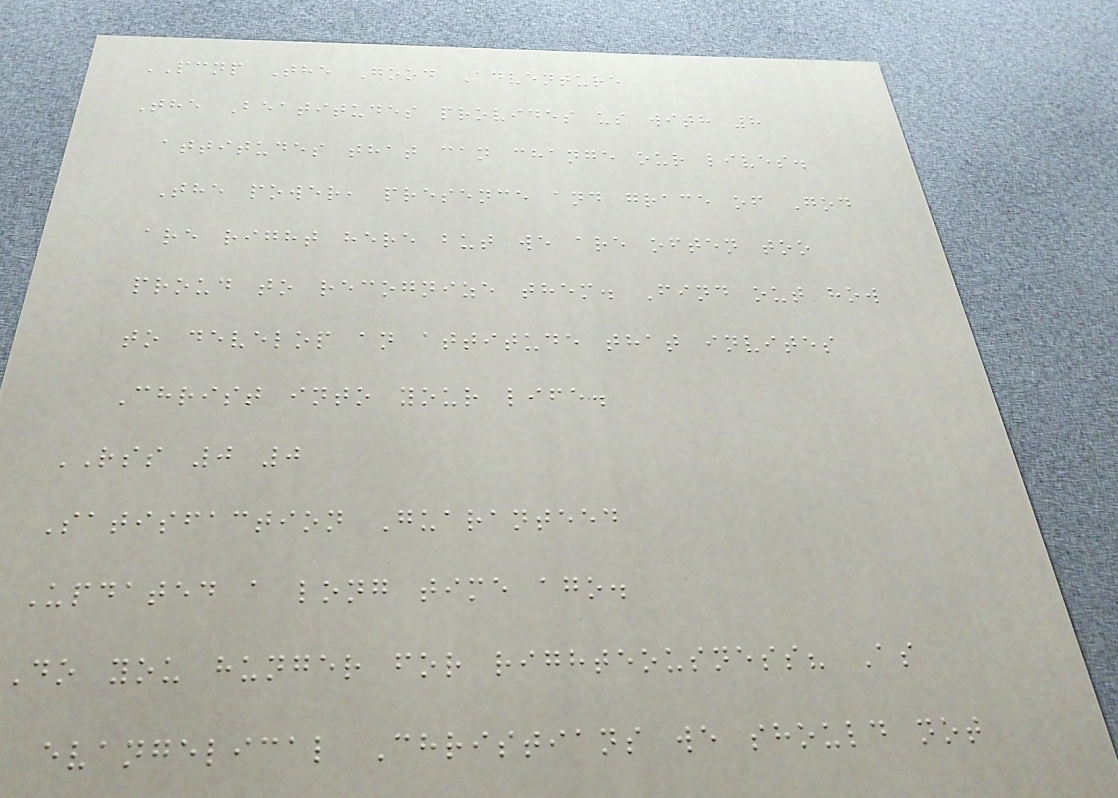PCNP The Good Adventure
The Beatitudes provides us with 8
attitudes that can change our lives.
The power, presence and grace of God
are right here but we are often too
proud to recognize them. Find out how
to develop an attitude that invites
Christ into your life.
RSS 0 0
Satisfaction Guaranteed
Updated a long time ago.
Do you hunger for righteousness? As
evangelical Christians we should not
